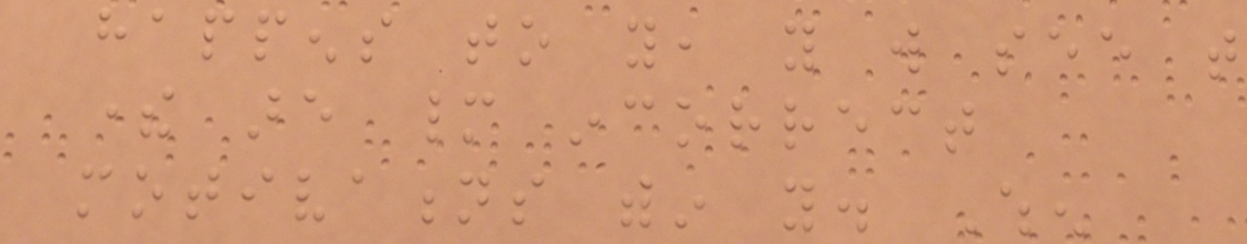happens to you, you will see that
there are many incorrect
motivations within you. When
